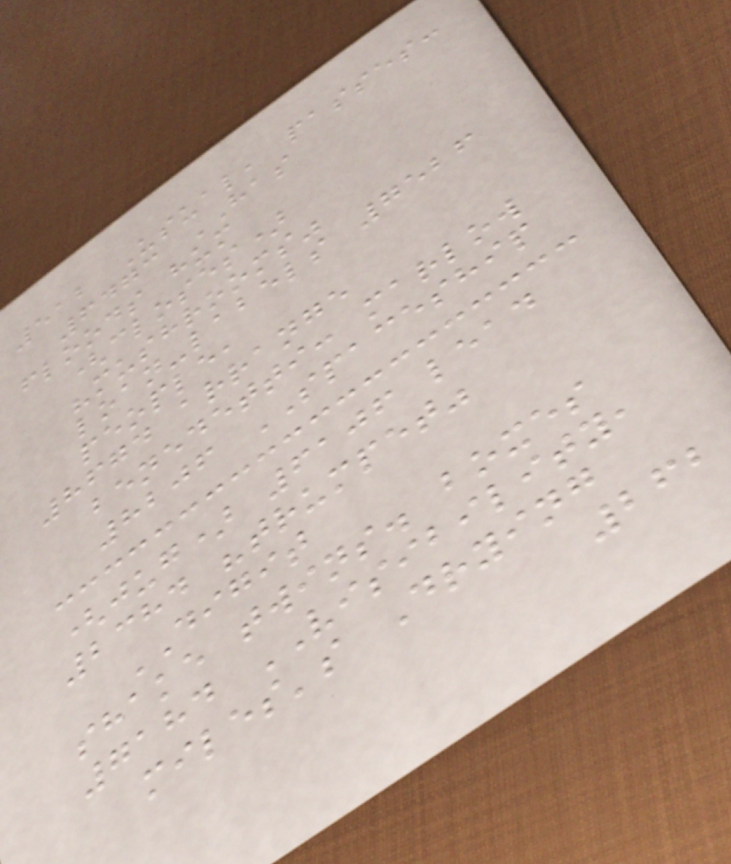512 Usual, passes:
6473 HAS
floods hum
(closes)
"mushrooms"
loan-labels 7526
people,
8674 arrange
benedetti: marlow
8206 SPACESHIP
(jug) 6106 lead
2384 "trumpet"
DIGIT
shake twins. boxes
7184 VISIBILITY,
miles's Drying
262
